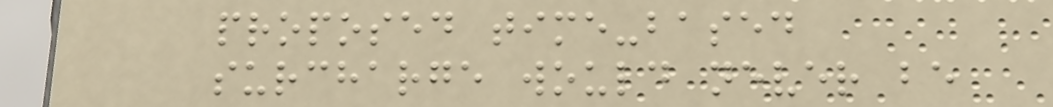proposed time-based
surcharge would never be
